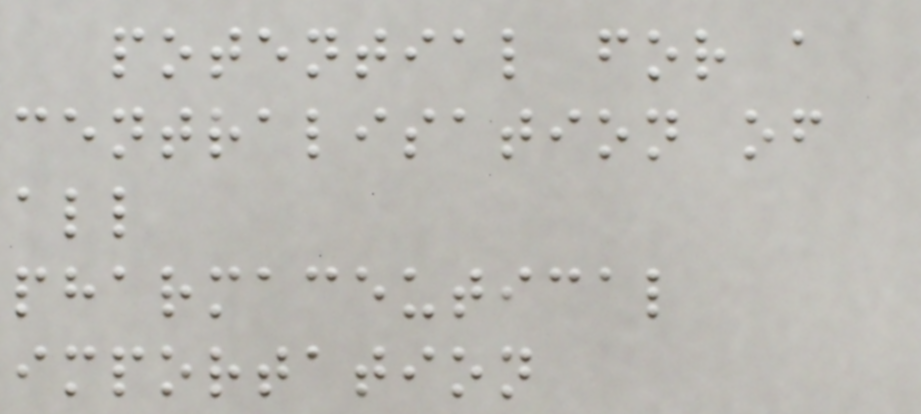potential for a
centralisation of
all
pharmaceutical
importation
